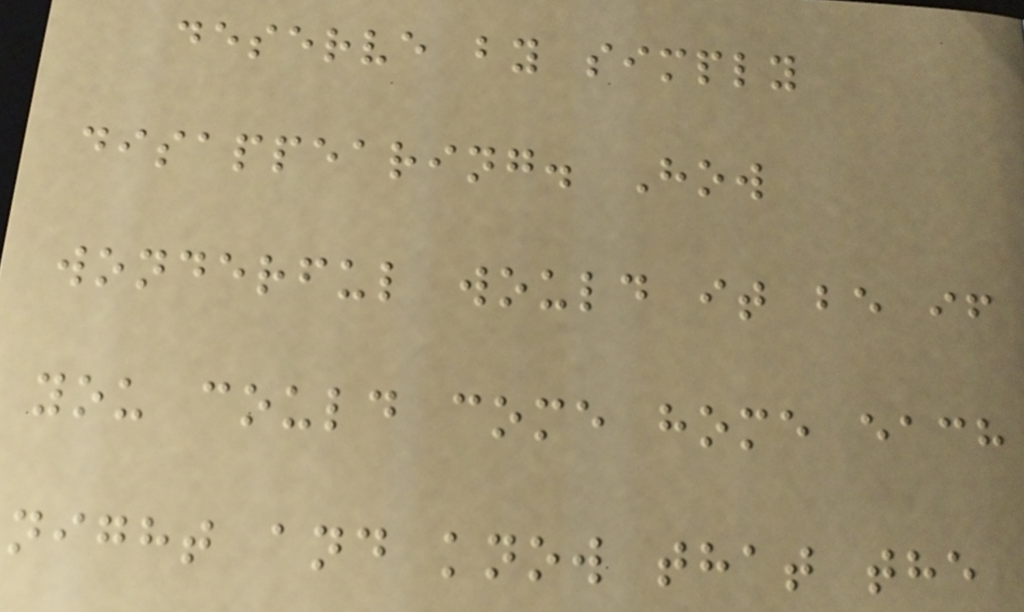deserve by simply
disappearing. How
wonderful would it be if
you could come home each
night and know that the
